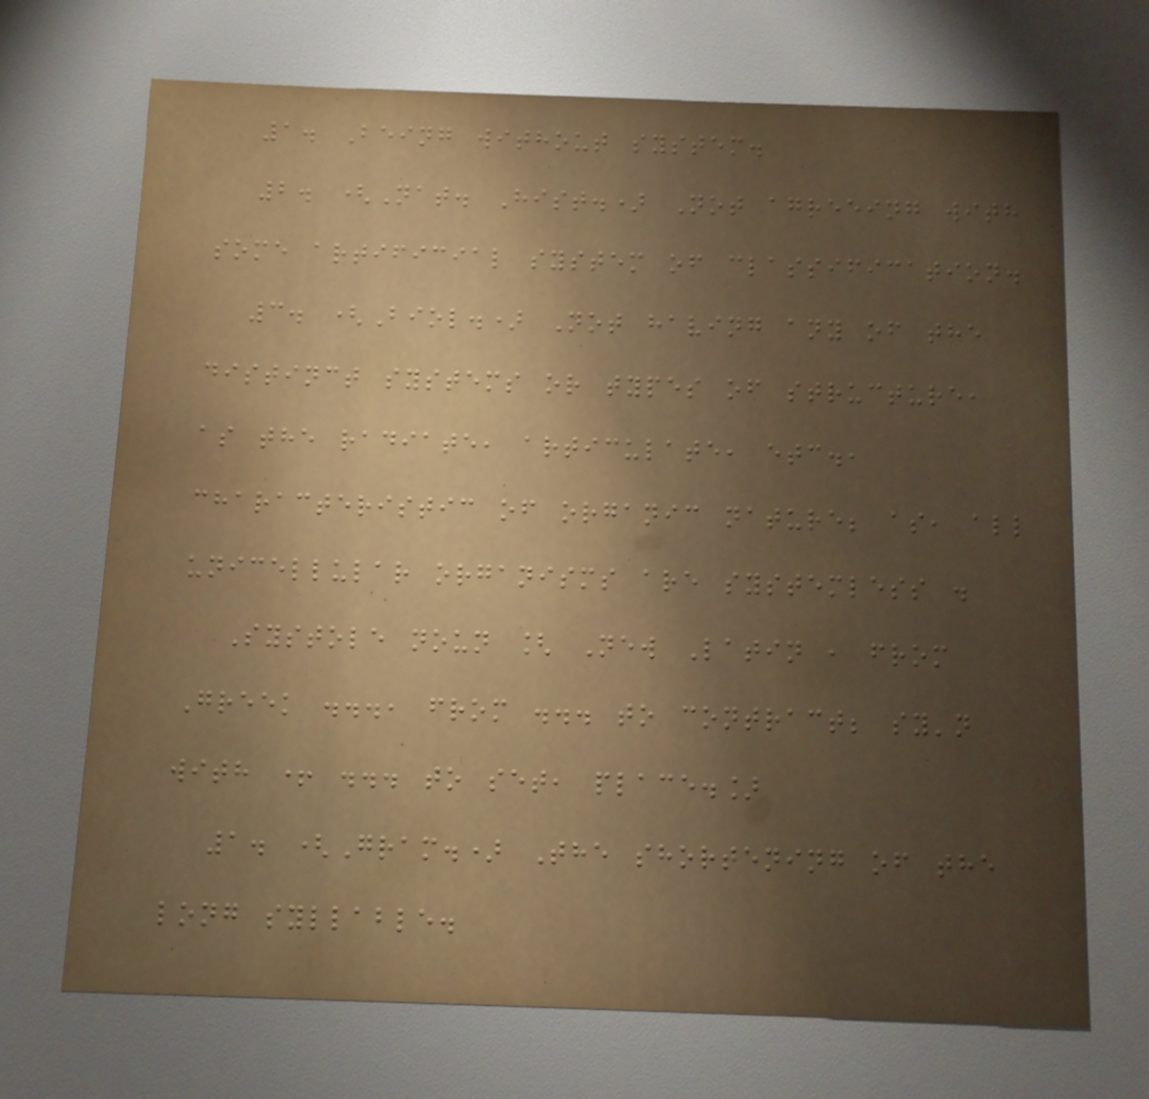1. Being without system.
2. (Nat. Hist.) Not agreeing with
some artificial system of classification.
3. (Biol.) Not having any of the
distinct systems or types of structure,
as the radiate, articulate, etc.,
characteristic of organic nature; as, all
unicellular organisms are systemless .
Systole noun [ New Latin , from
Greek ..., from ... to contract; sy'n
with + ... to set, place.]
1. (Gram.) The shortening of the
long syllable.
